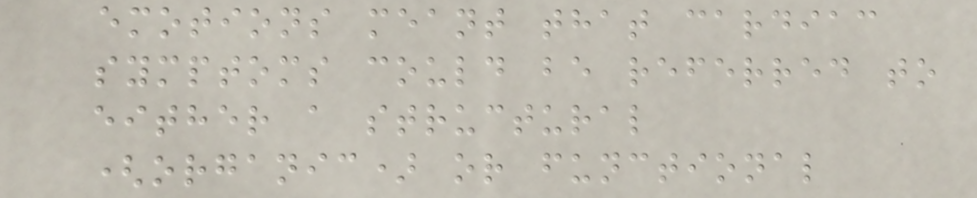emotions meant that cardiac
symptoms could be referred to
either a structural
(organic) or functional
